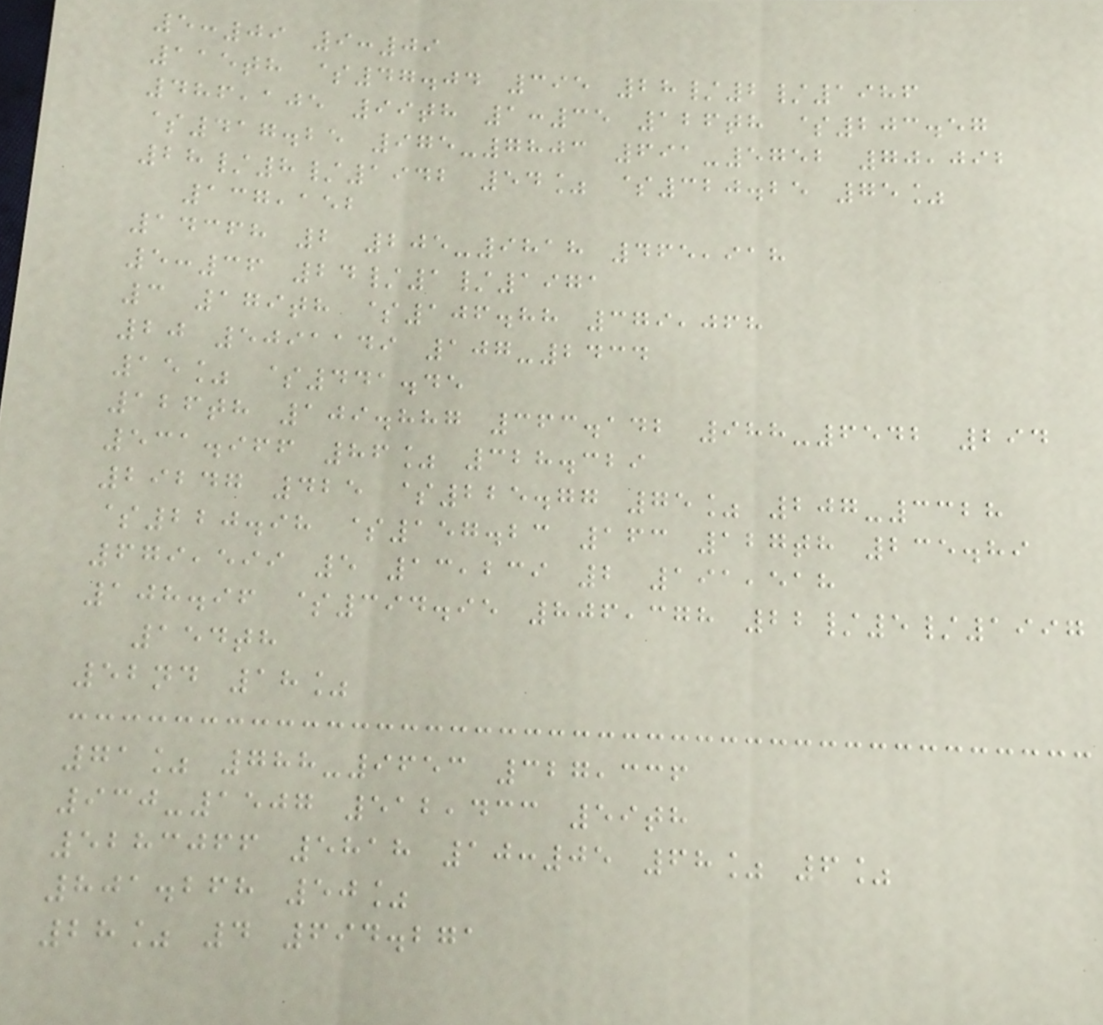5:09 9:09
115th $47.04 395 28/2/1986
486,105 99th 1:35 126th $203.57
$417.25 975-7803 691-5752 70,092
28/8/1942 54% $320.25 75%
137,152
14368 2 205-9818 465,918
5:36 24/1/1971
3 179th $106.88 379,068
20 5091149 107-2434
15% $441.45
126th 109.887 363.142 988-6542 294
531.966 86% 328.329
29247 425 $225.77 75% 207-3328
$220.98 $157.23 163 127th 235.89
679,599 5 13,239 2 191,518
108.96 $394.95 806,378 22/5/1997
154th
52nd 18%
71% 788-9653 327,336
930-1507 512,433 59th
5283066 5818 10:05 68% 6%
801.268 50%
28% 4 694.271
